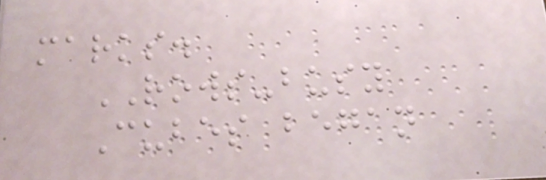marks.
ROWS-busy
Cubes began
